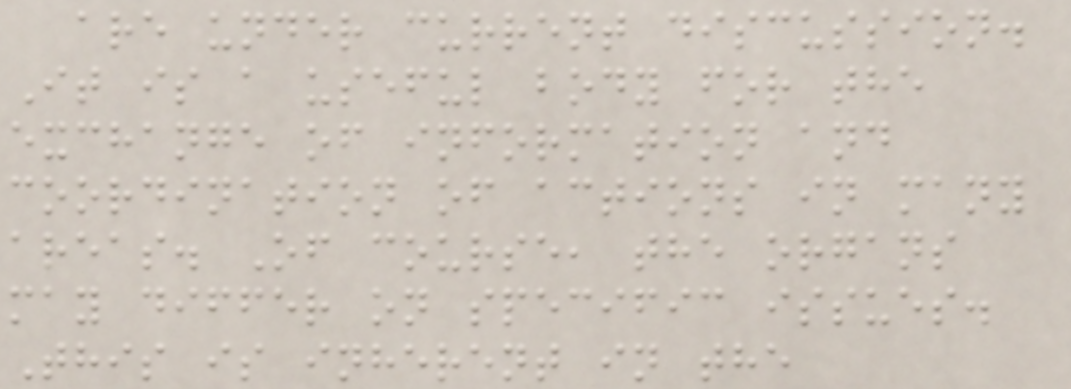are under current discussion.
It is a useful body for the
exchange of information and
coordination of actions in many
areas. Of course, the organs
may differ on specific issues.
This is inherent in the
